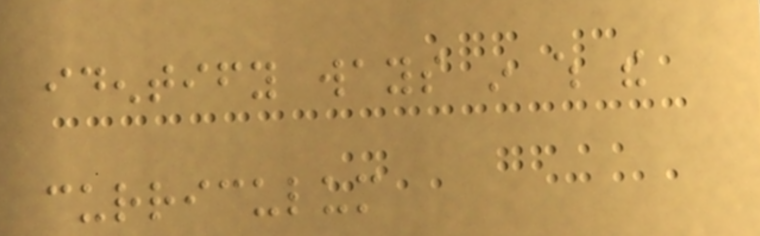identify ways in which the
curriculum
